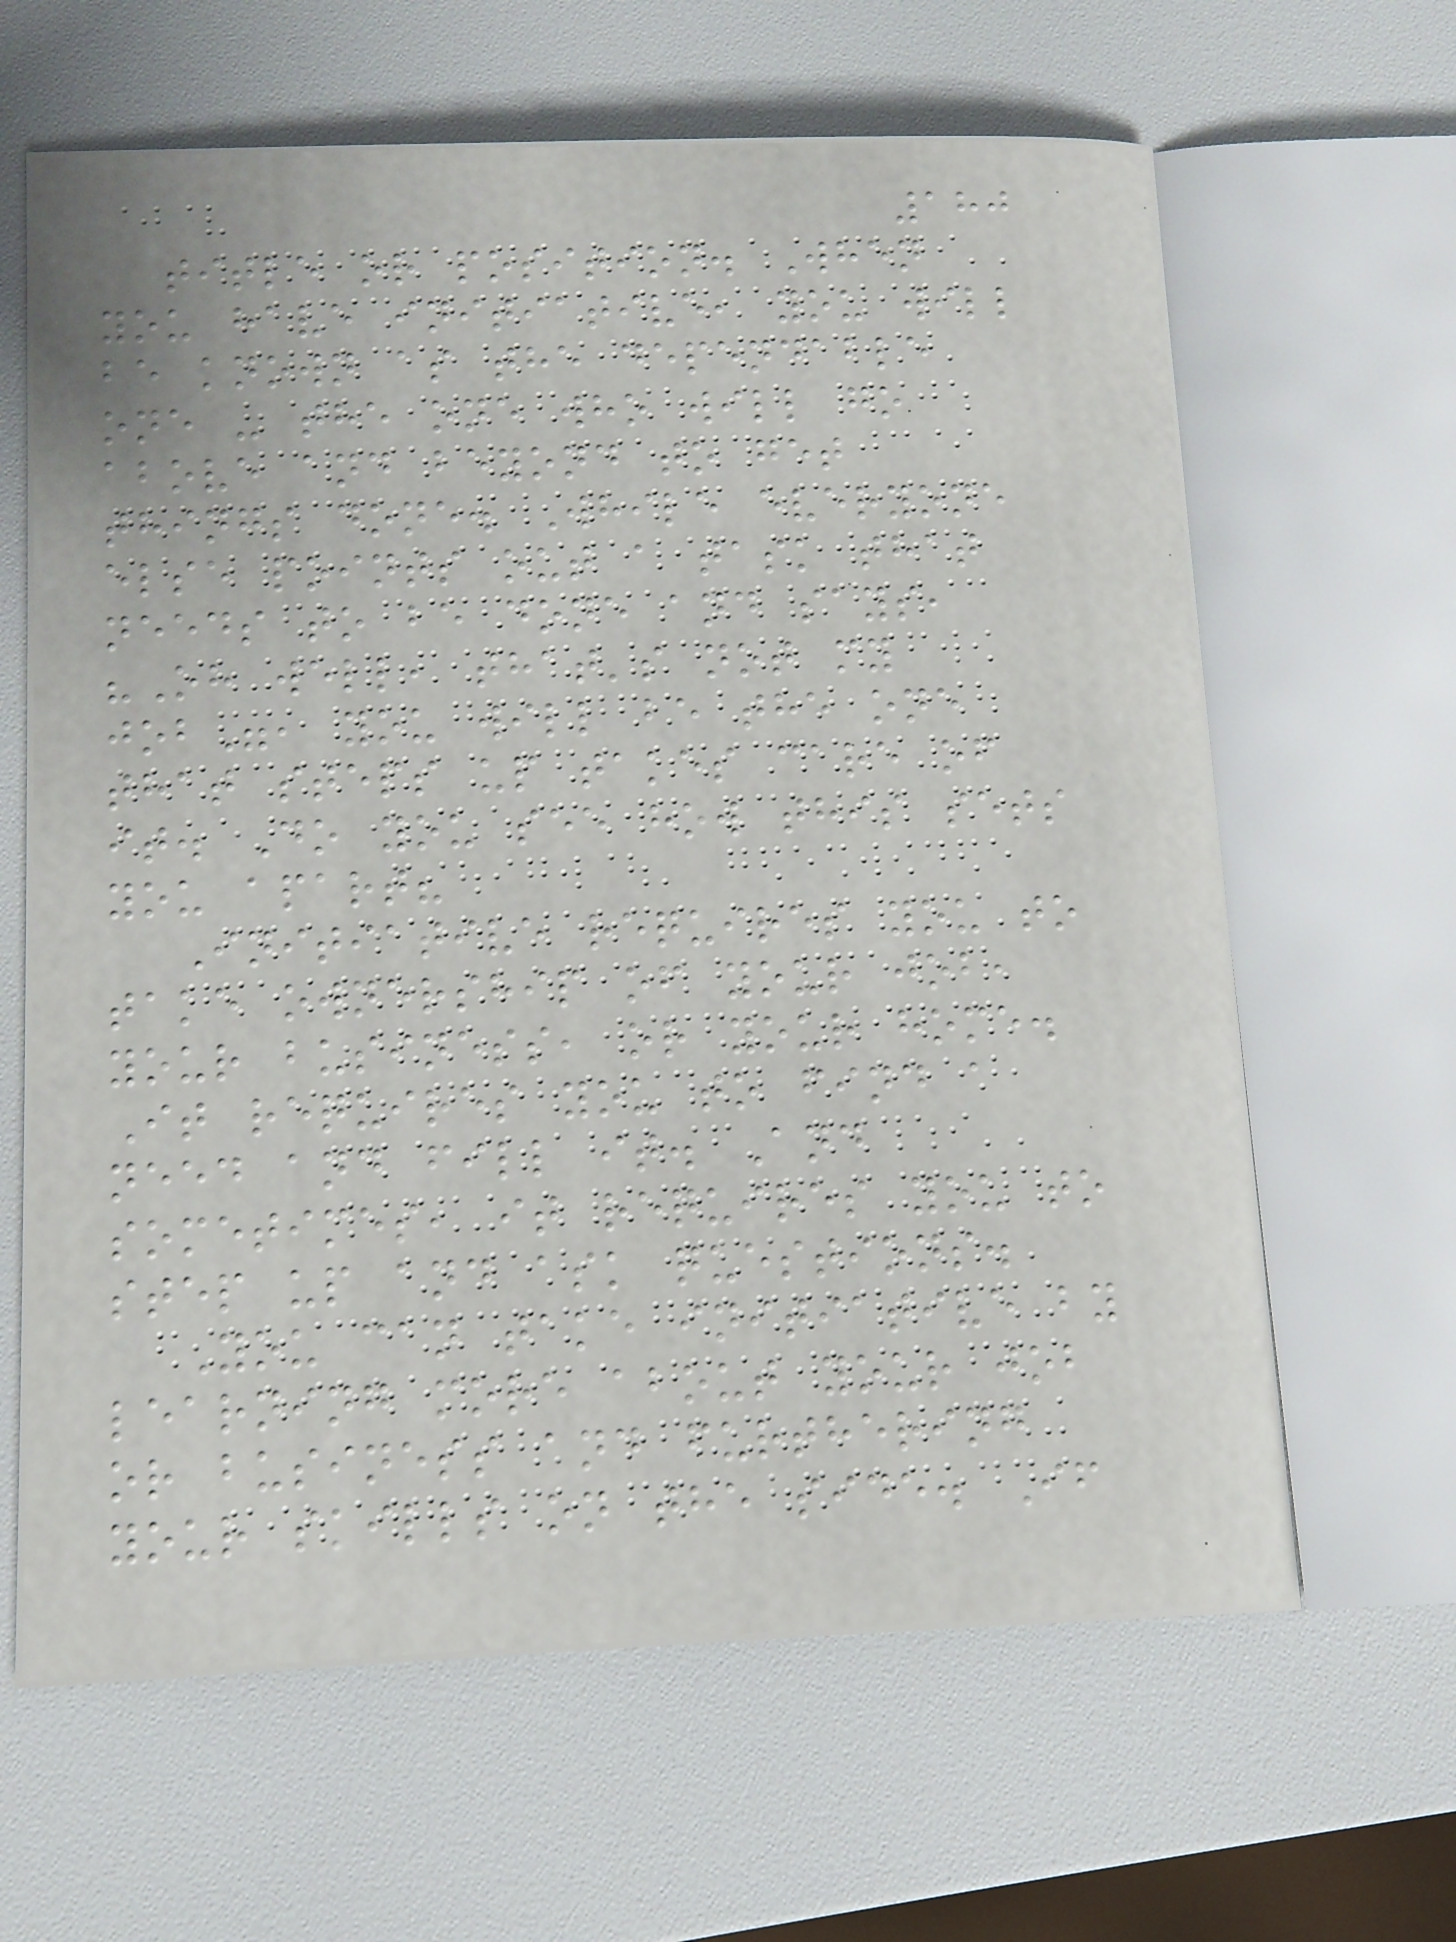180
title or position. When
you have initiative, you will
be known as the dependable
one - the one who will go
above and beyond to get
things done. While everyone
else points out a task that
needs to be done and says,
"Oh well, that's not my
job", you will be the one
that steps up takes care of
it. Do you see how this sets
you apart?
Initiative requires you to
take ownership of your job,
your business, or your home.
It requires you to find a
need and fill it. And
sometimes, it requires you to
step up and ask questions.
You can take initiative by
learning more about your job
or business and furthering
your skills on the side. If
